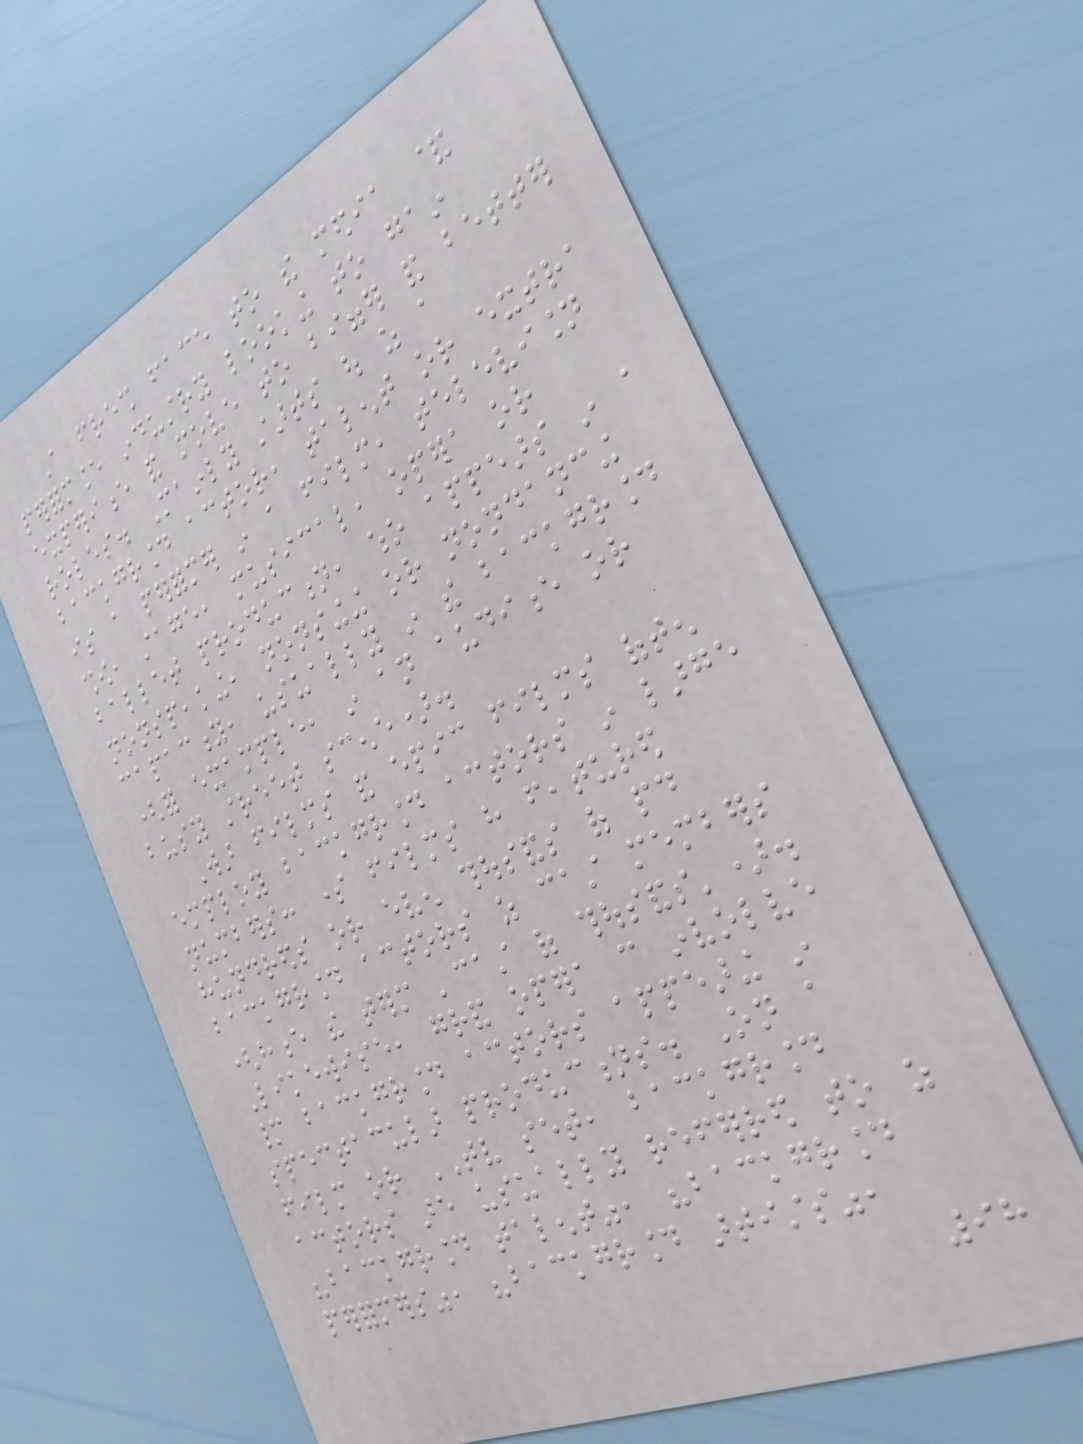A fresh face to the media &
performance industry looking to gain
experience and move to bigger and better
roles. Mainly starts out as a
background actor, talent or extra
is a performer in a film, television
show, stage, musical, opera or
ballet production, who appears in a
nonspeaking, nonsinging or nondancing
capacity, usually in the background
(for example, in an audience or
busy street scene).
War films and epic films often
employ background actors in large
numbers: some films have featured
hundreds or even thousands of paid
background actors as cast members
(hence the term 'cast of thousands').
Likewise, grand opera can involve
many background actors appearing in
spectacular productions. On a
film or TV set, background
actors are usually referred to as
"background talent", "background
performers", "background artists",
98
